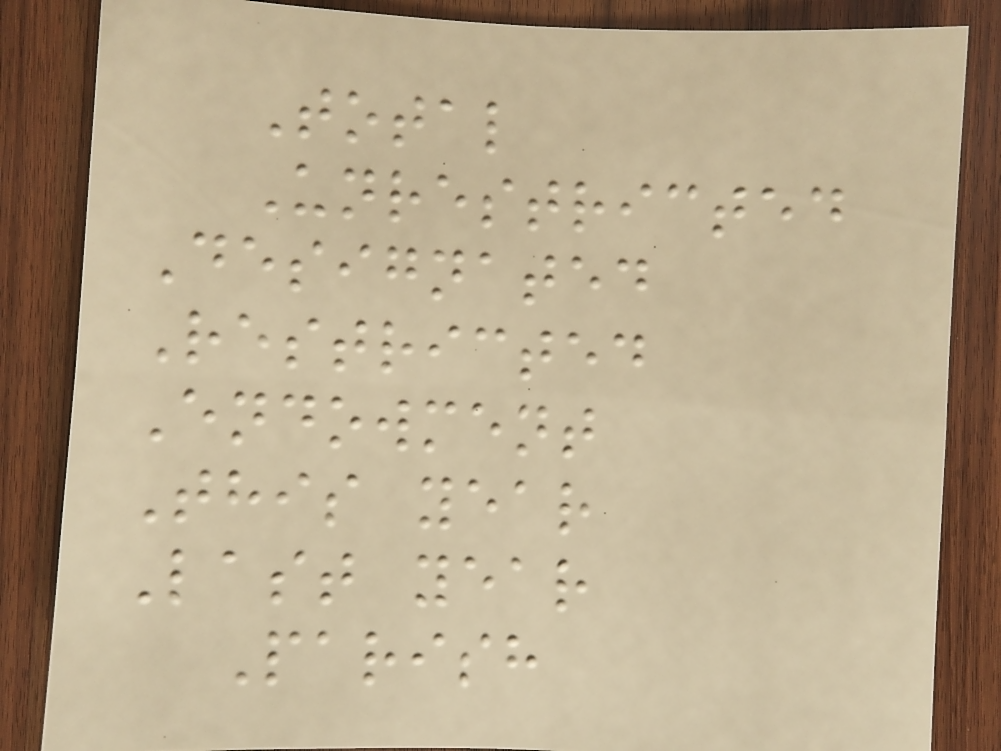Total
Unrestricted
Designated
Restricted
Endowment
This year
Last year
Parish
